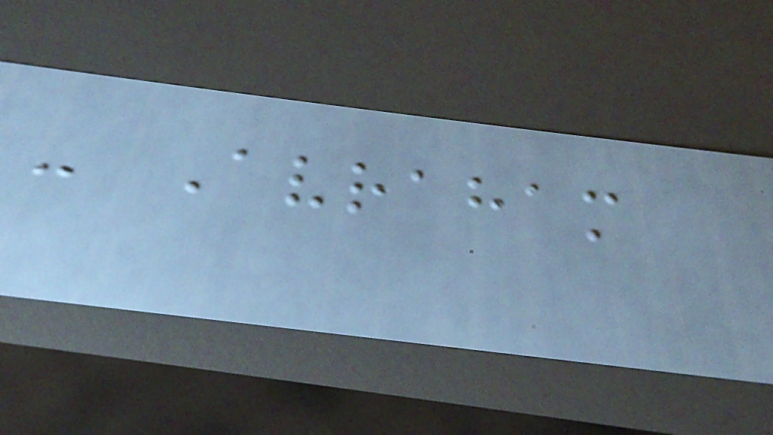- Avraham
